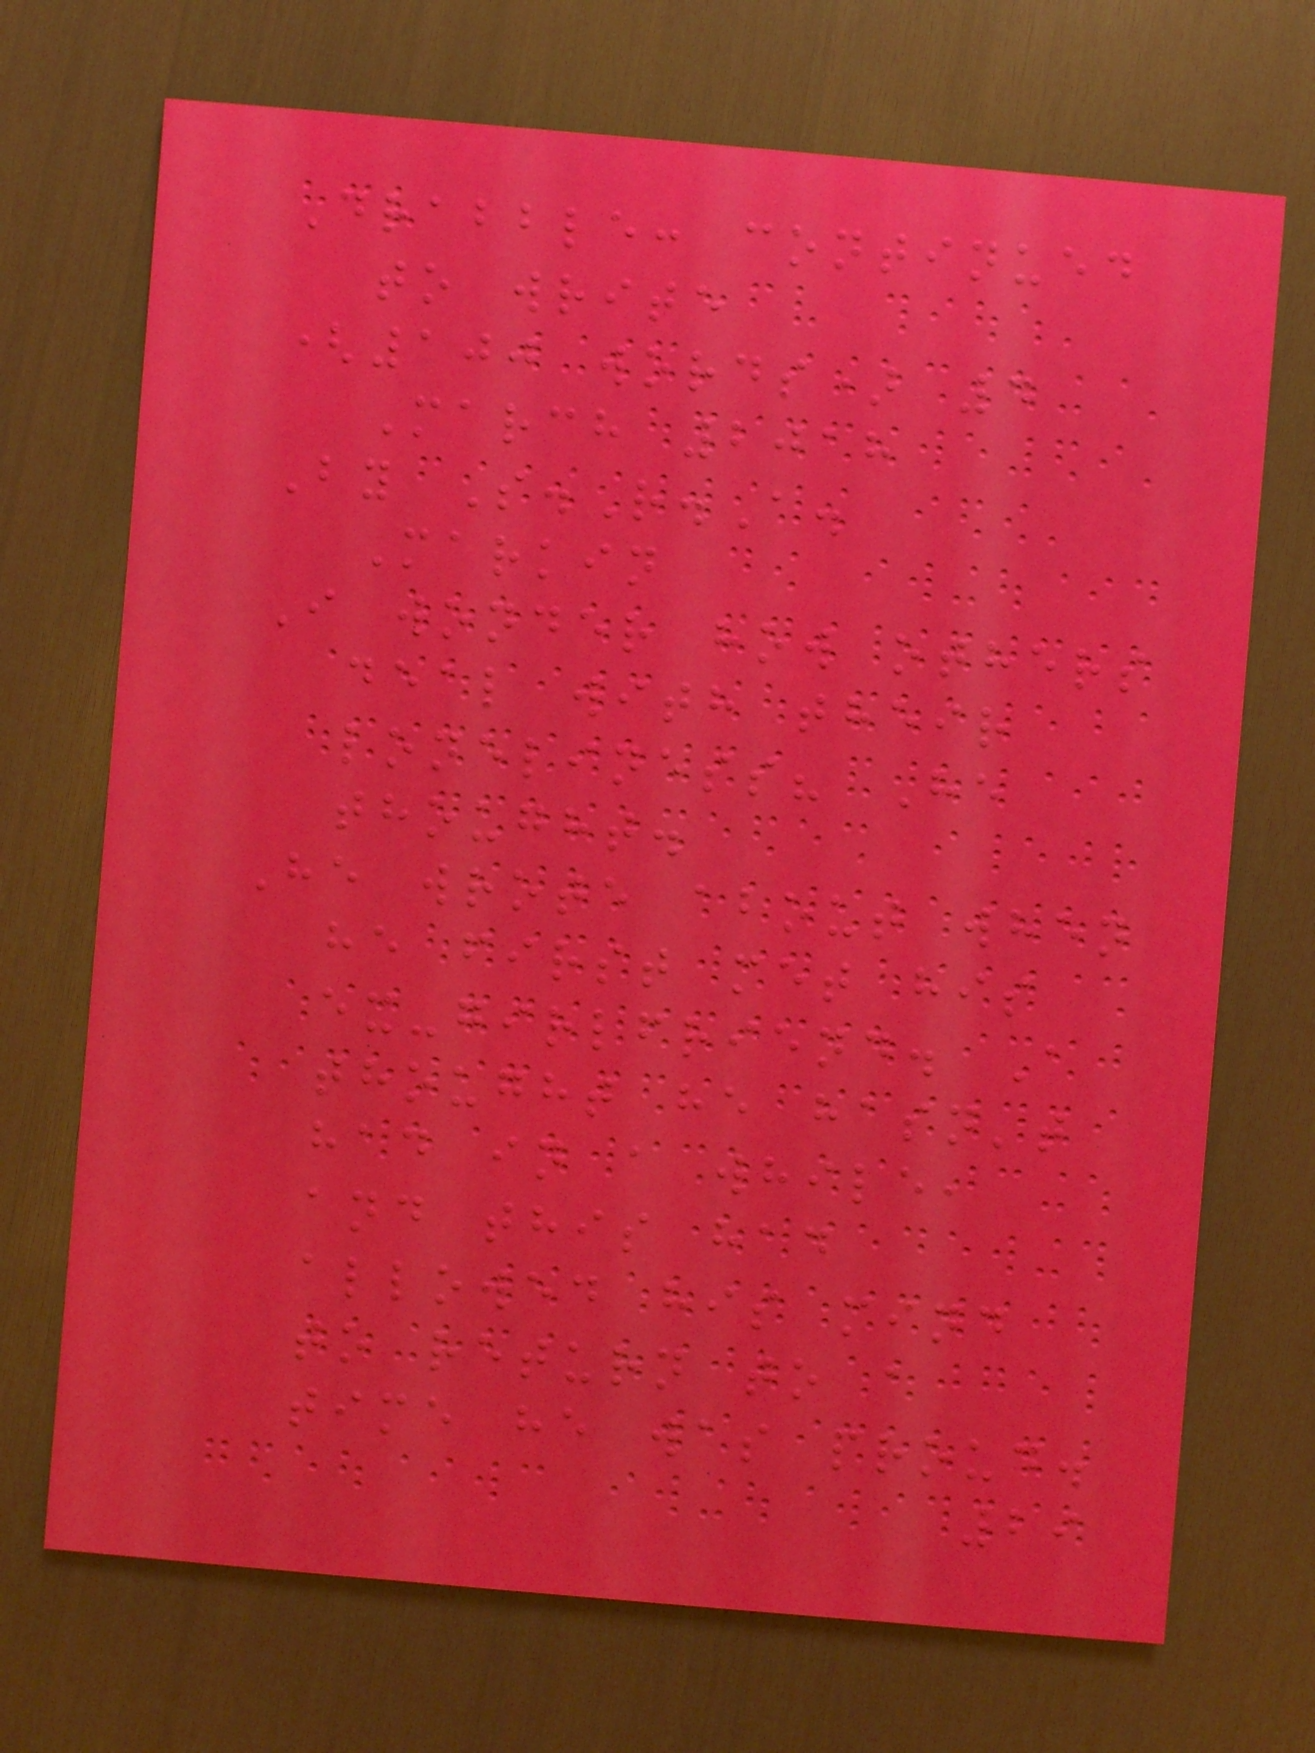Drabble: continued
to write
(100 words) 4
March 2018
By S.R.A.
Markin
I wonder how others
deal with their
loneliness? He
thought.
He wrote about when
he first met his
ex-girlfriend. A
thought he hasn't
had in a while,
and this had
allowed his mind
to return to a
time he was proud.
29
